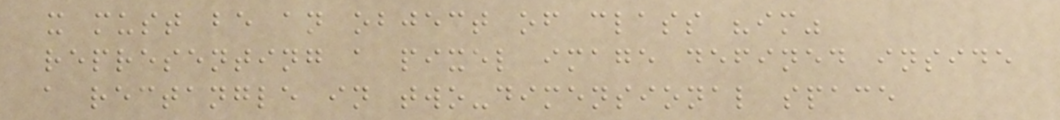x must be an object of class "im"
representing a pixel image defined inside
a rectangle in two-dimensional space
